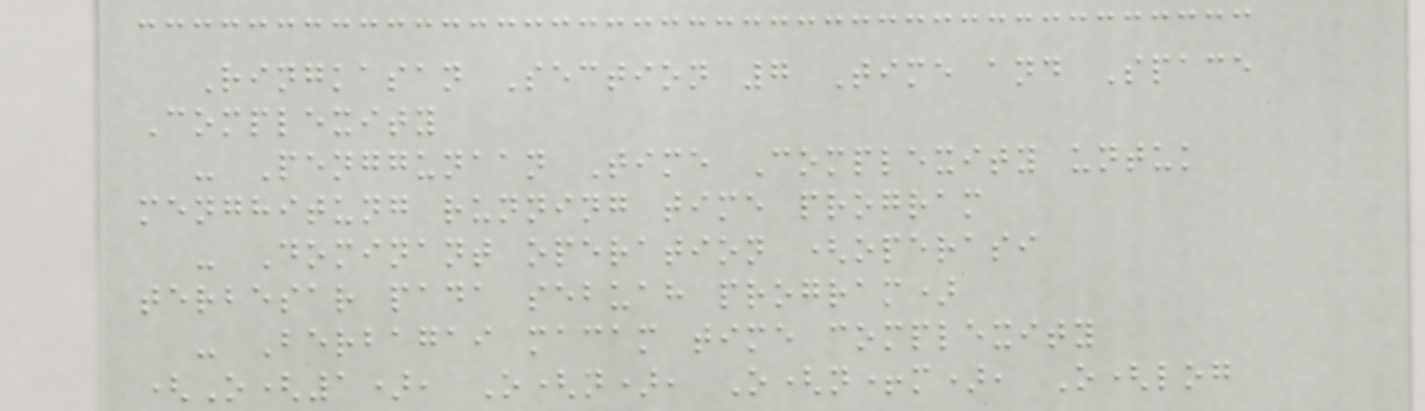Ringkasan Section 7 Time and Space
Complexity
- Penggunaan Time Complexity untuk
menghitung running time program
- Dominant operation (operasi
terbesar pada sebuah program)
- Berbagai macam time complexity
(O(1), O(n), O(n+m), O(log
